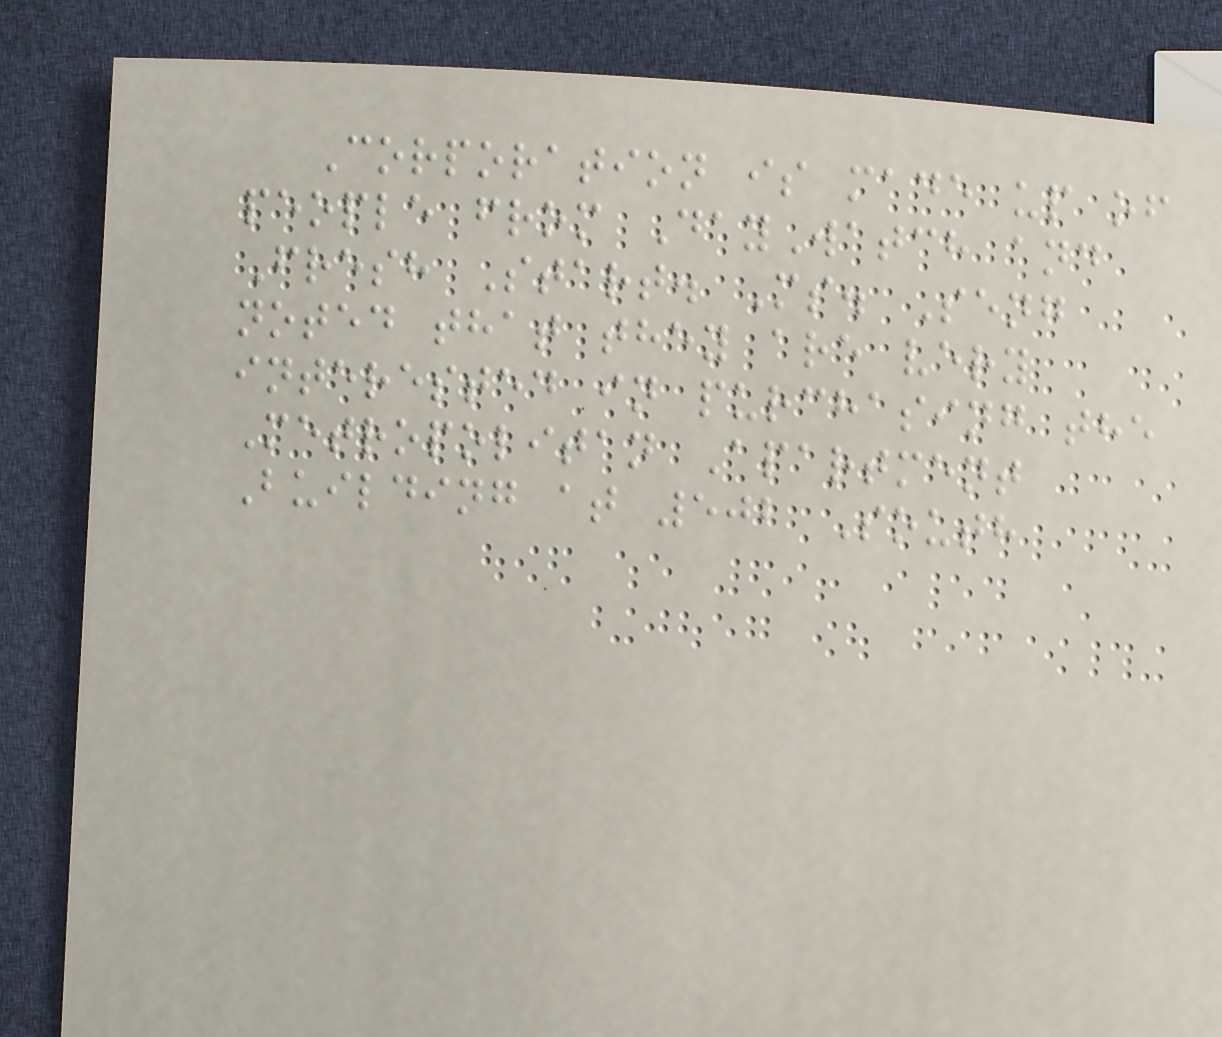Corporation is made up of
people from DayWatch and
Fresh Start. Ms. Seng
noted that they are very
interested in purchasing the
Metropolitan Apartment
Building at 502 South
